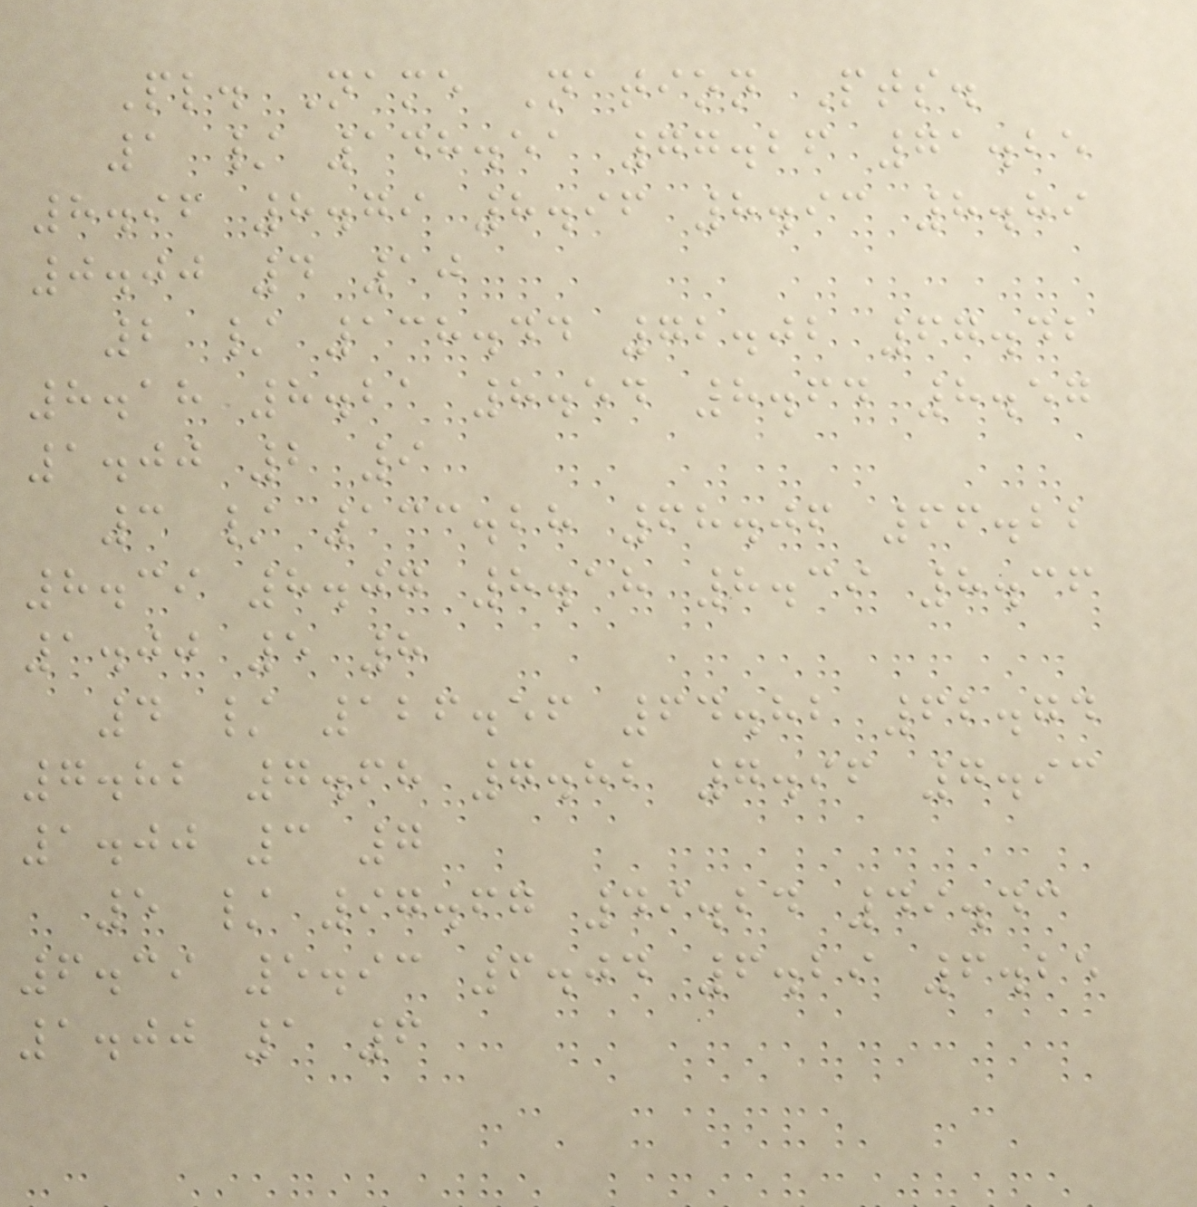Pl. Name Nation Pts.
1 / 148.51 77.26 71.25
8.96 8.79 8.96 8.93 8.89
0.00 4 10
2 / 138.44 72.02 67.42
8.18 8.21 8.54 8.64 8.57
1.00 2 9
3 / 133.28 68.06 66.22
8.39 8.07 8.18 8.39 8.36
1.00 5 8
4 / 126.56 64.82 62.74
7.82 7.68 7.82 7.96 7.93
1.00 3 7
5 / 97.67 49.24 49.43
6.39 5.93 6.04 6.29 6.25
1.00 1 6
